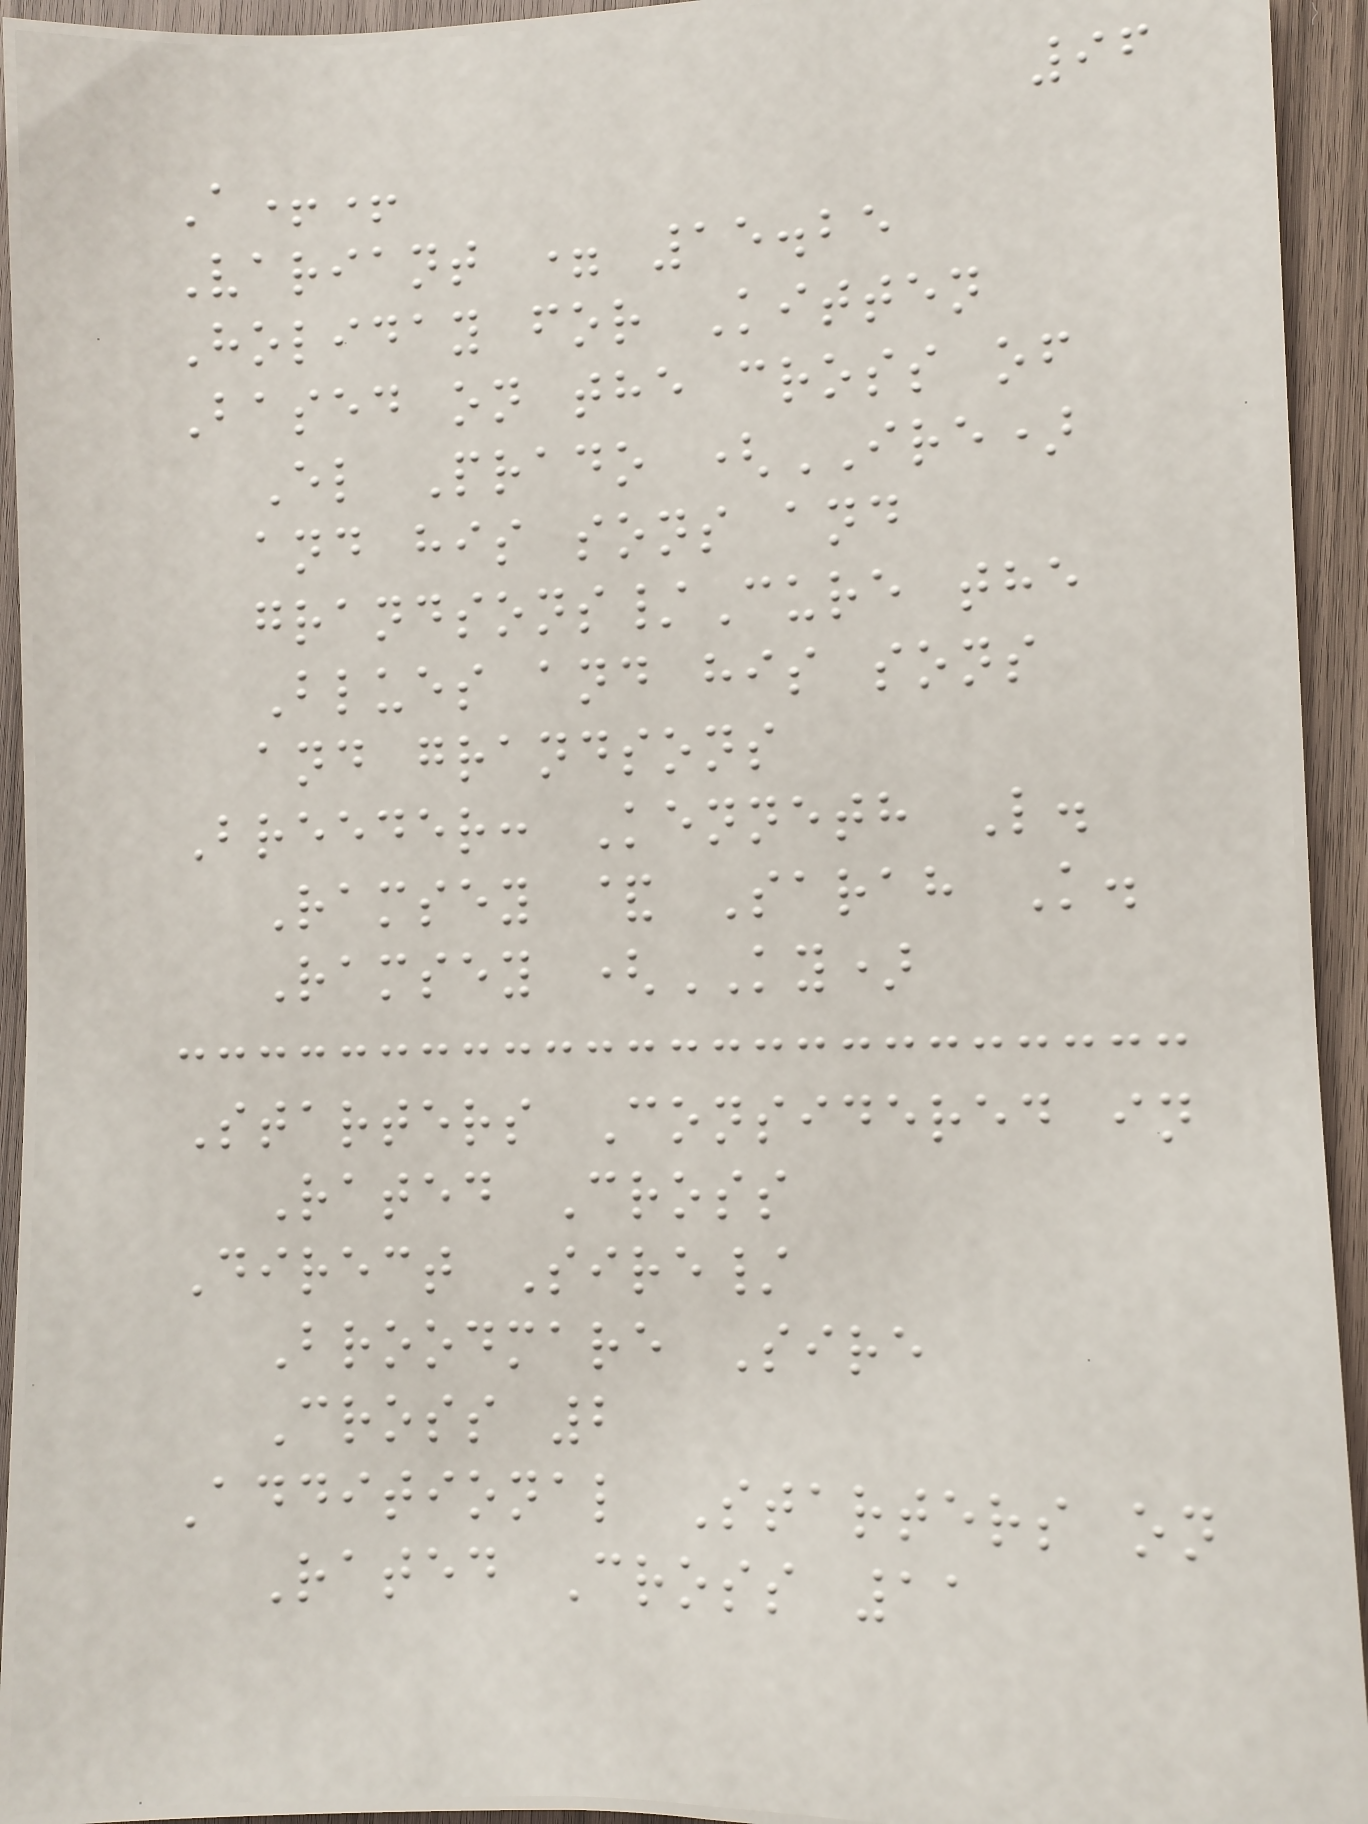96
A++
Variant = 15.25
Holiday for Kitten
Based on the cross of
El Prado (IRE)
and his sons and
grandsons/Cure the
Blues and his sons
and grandsons
Breeder: Kenneth L.
Ramsey & Sarah K.
Ramsey (KY)
Starters Considered in
Rated Cross
Direct Sire/
Broodmare Sire
Cross 2
Additional Starters on
Rated Cross 11
